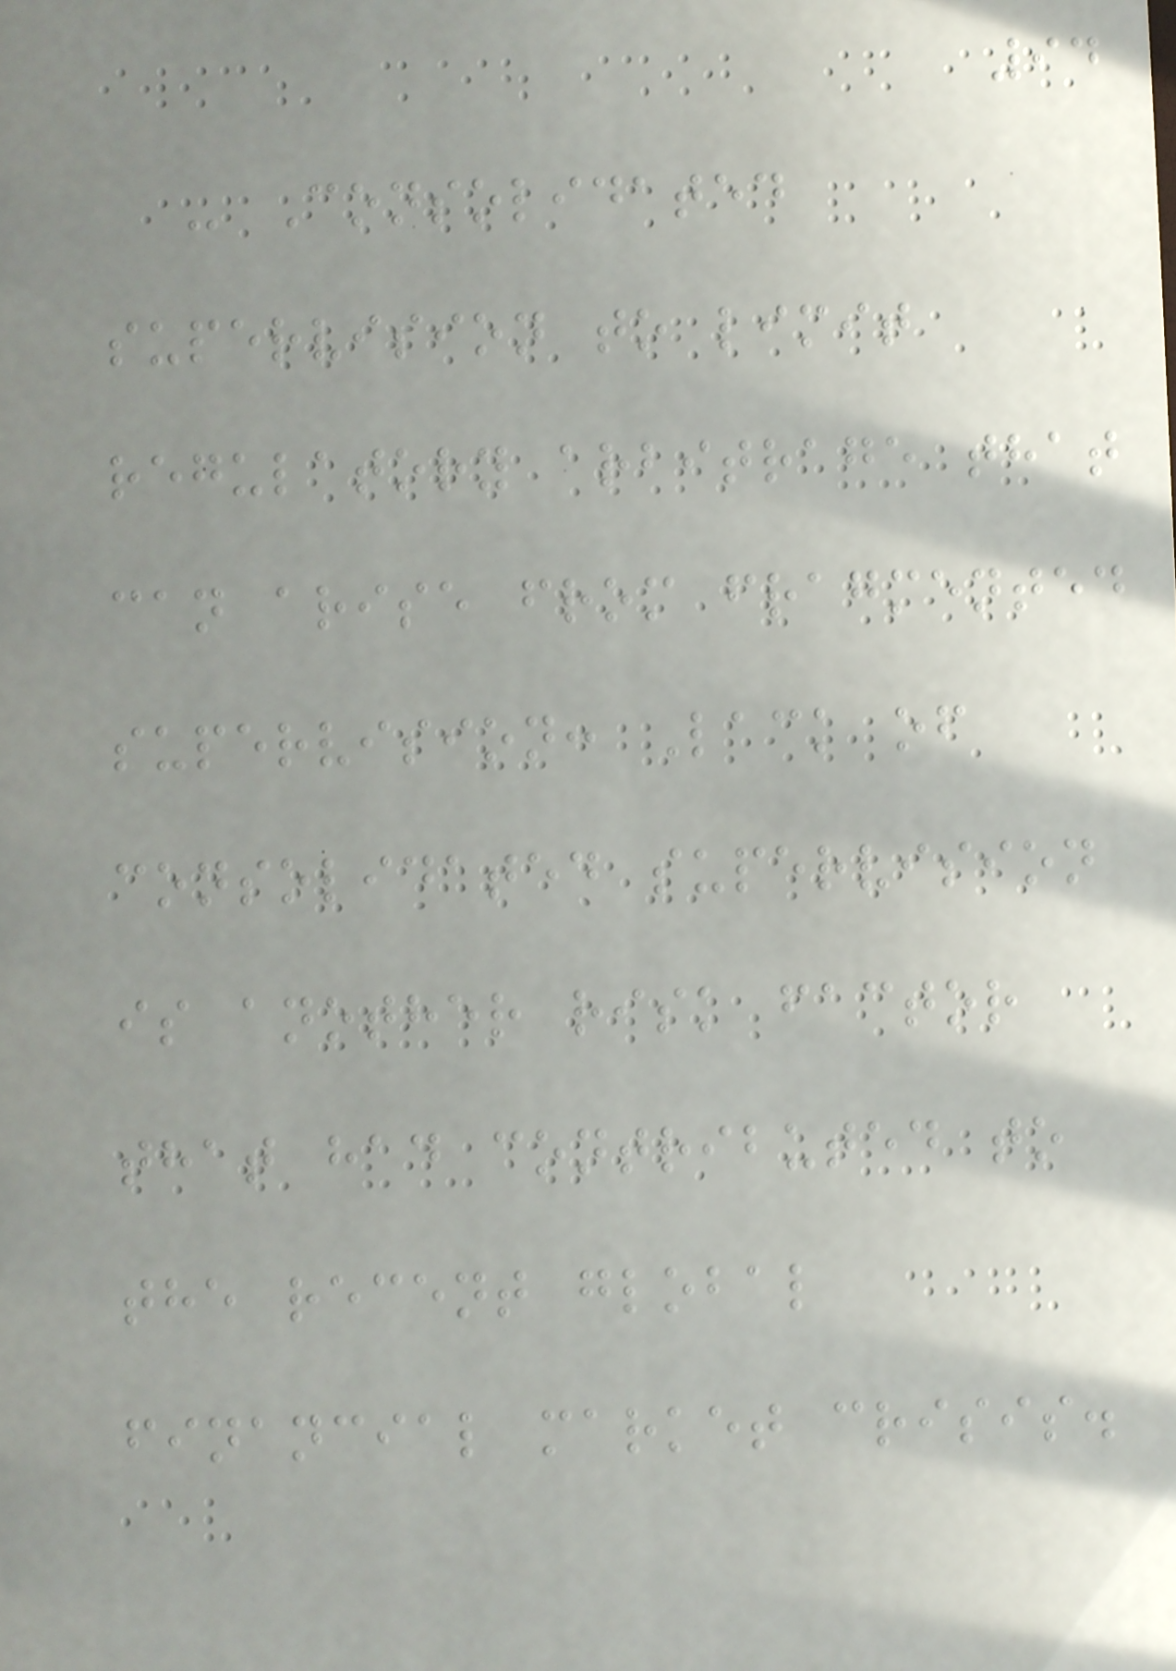94
- Consolidated
supervision to limit
regulatory arbitrage that
can arise from fragmented
supervision: Lack of
consolidated supervision
is another risk factor
that had contributed to
the recent global
financial market crisis.
